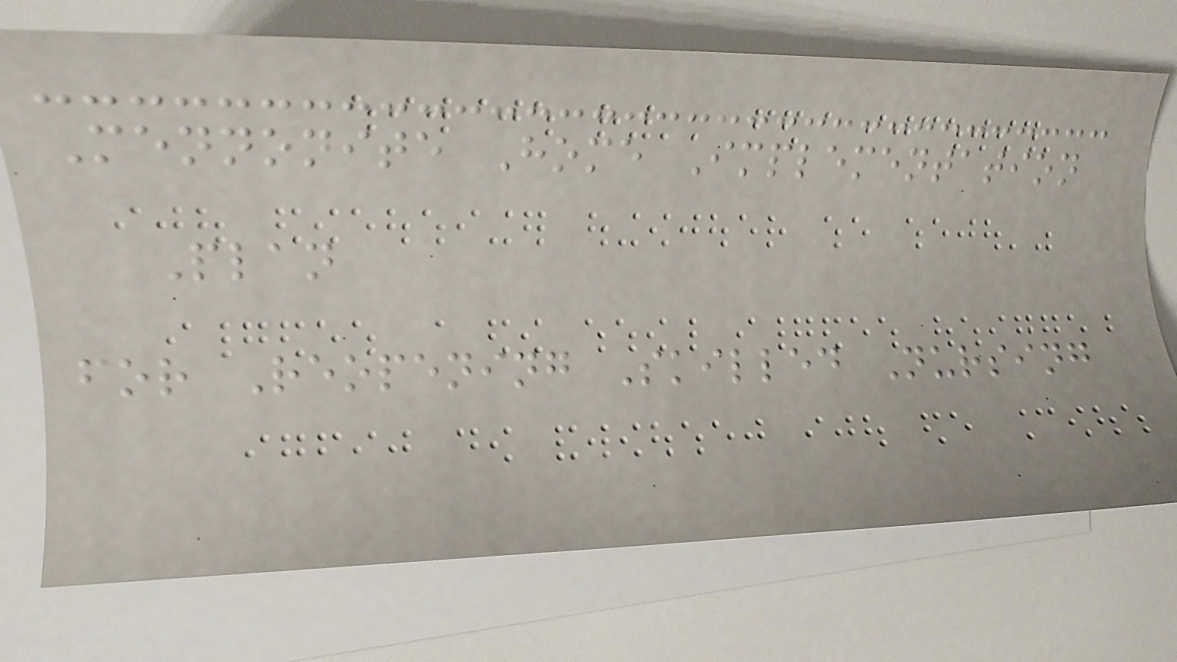Mennonite Home Implementation
Plan
for Reopening Skilled Nursing
